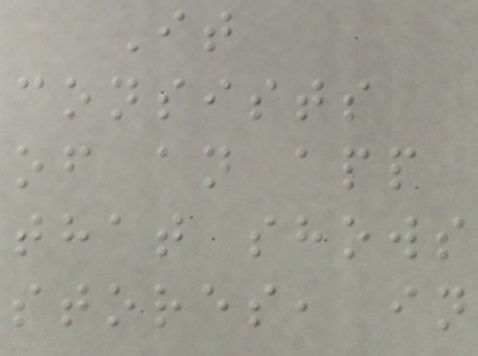It
consists
of an app
that shows
stores, in
